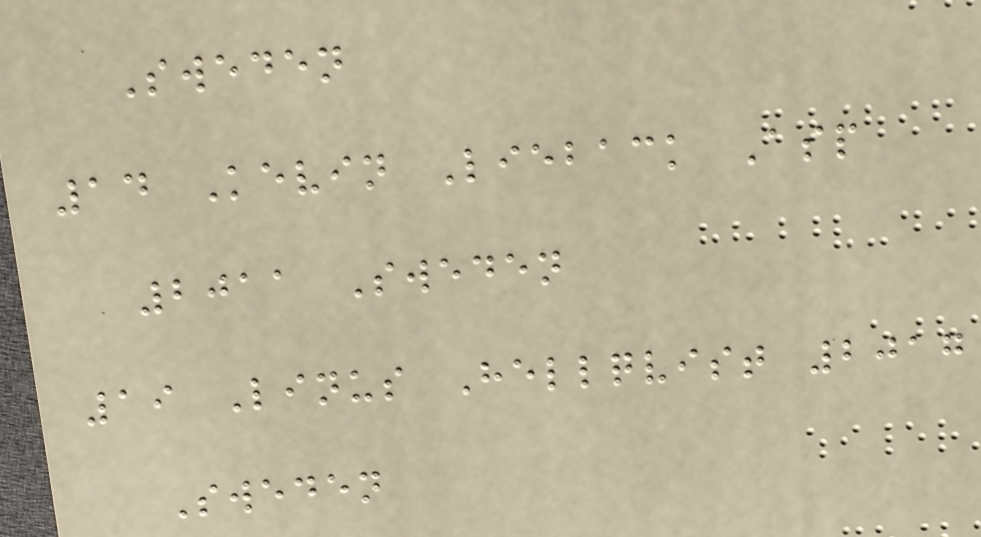Sweden
14 Kevin Lieback Asp
2011 Sweden
19 Linus Hellqvist 2017
Sweden
